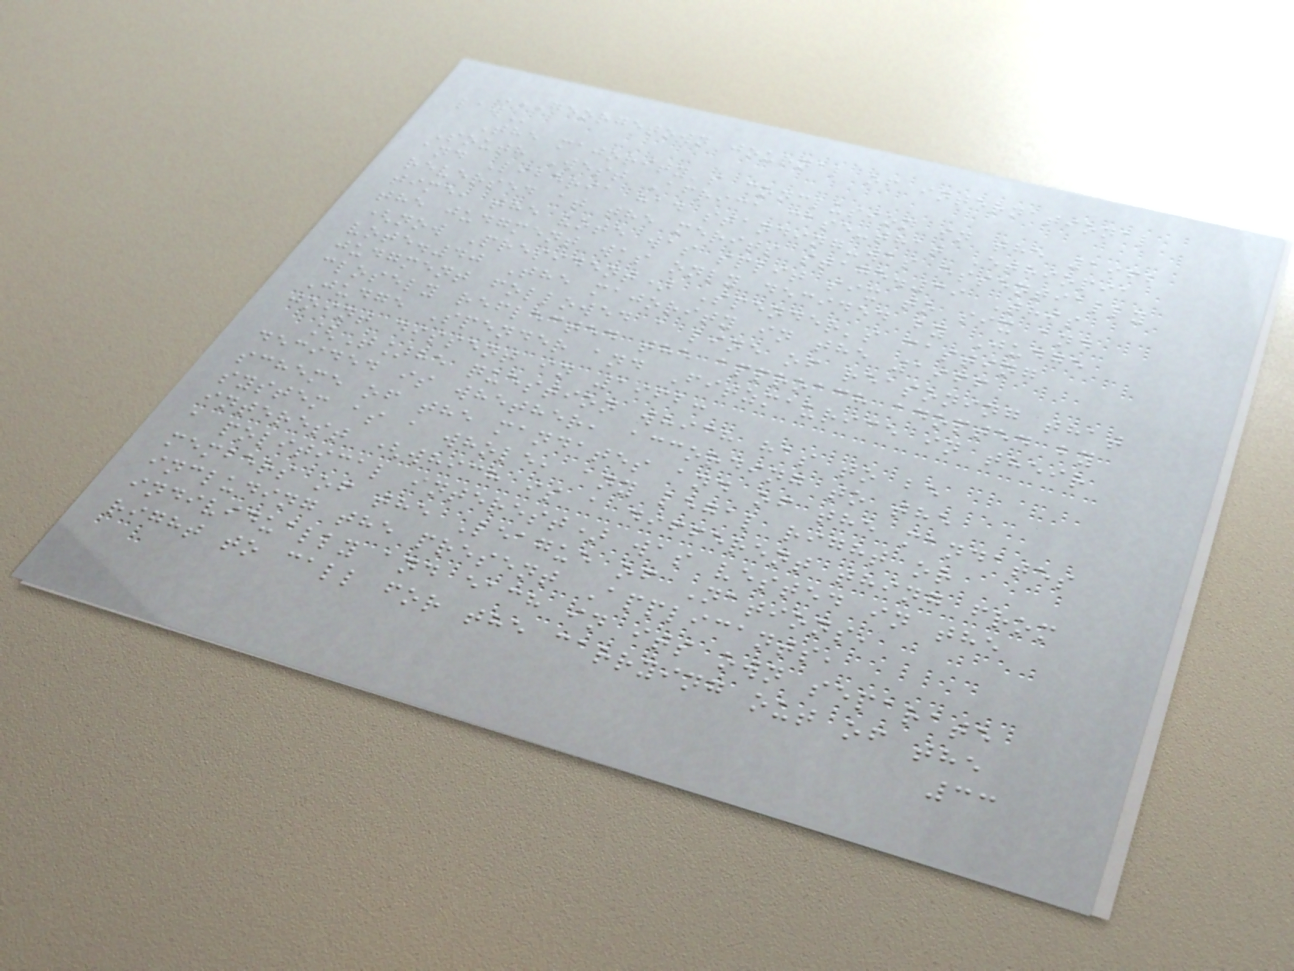GEORGETOWN JOURNAL OF INTERNATIONAL
LAW
The majority's conclusion in the 1962
South West Africa case-that Ethiopia
and Liberia had standing-was essentially
reversed at the merits stage.39 This
time, the vote was split six to six and
the judgment was only decided by Judge
(now President) Spender's casting
vote.40 The majority in the 1966
judgment followed a line of reasoning that
closely reflected the approach adopted by
Judge Spender and Fitzmaurice in their
joint dissent in 1962:
[T]he question which has to be
decided is whether, according to the
scheme of the mandates and of the mandates
system as a whole, any legal right or
interest (which is a different thing from
a political interest) was vested in the
members of the League of Nations,
including the present Applicants,
individually and each in its own separate
right to call for the carrying out of the
33
